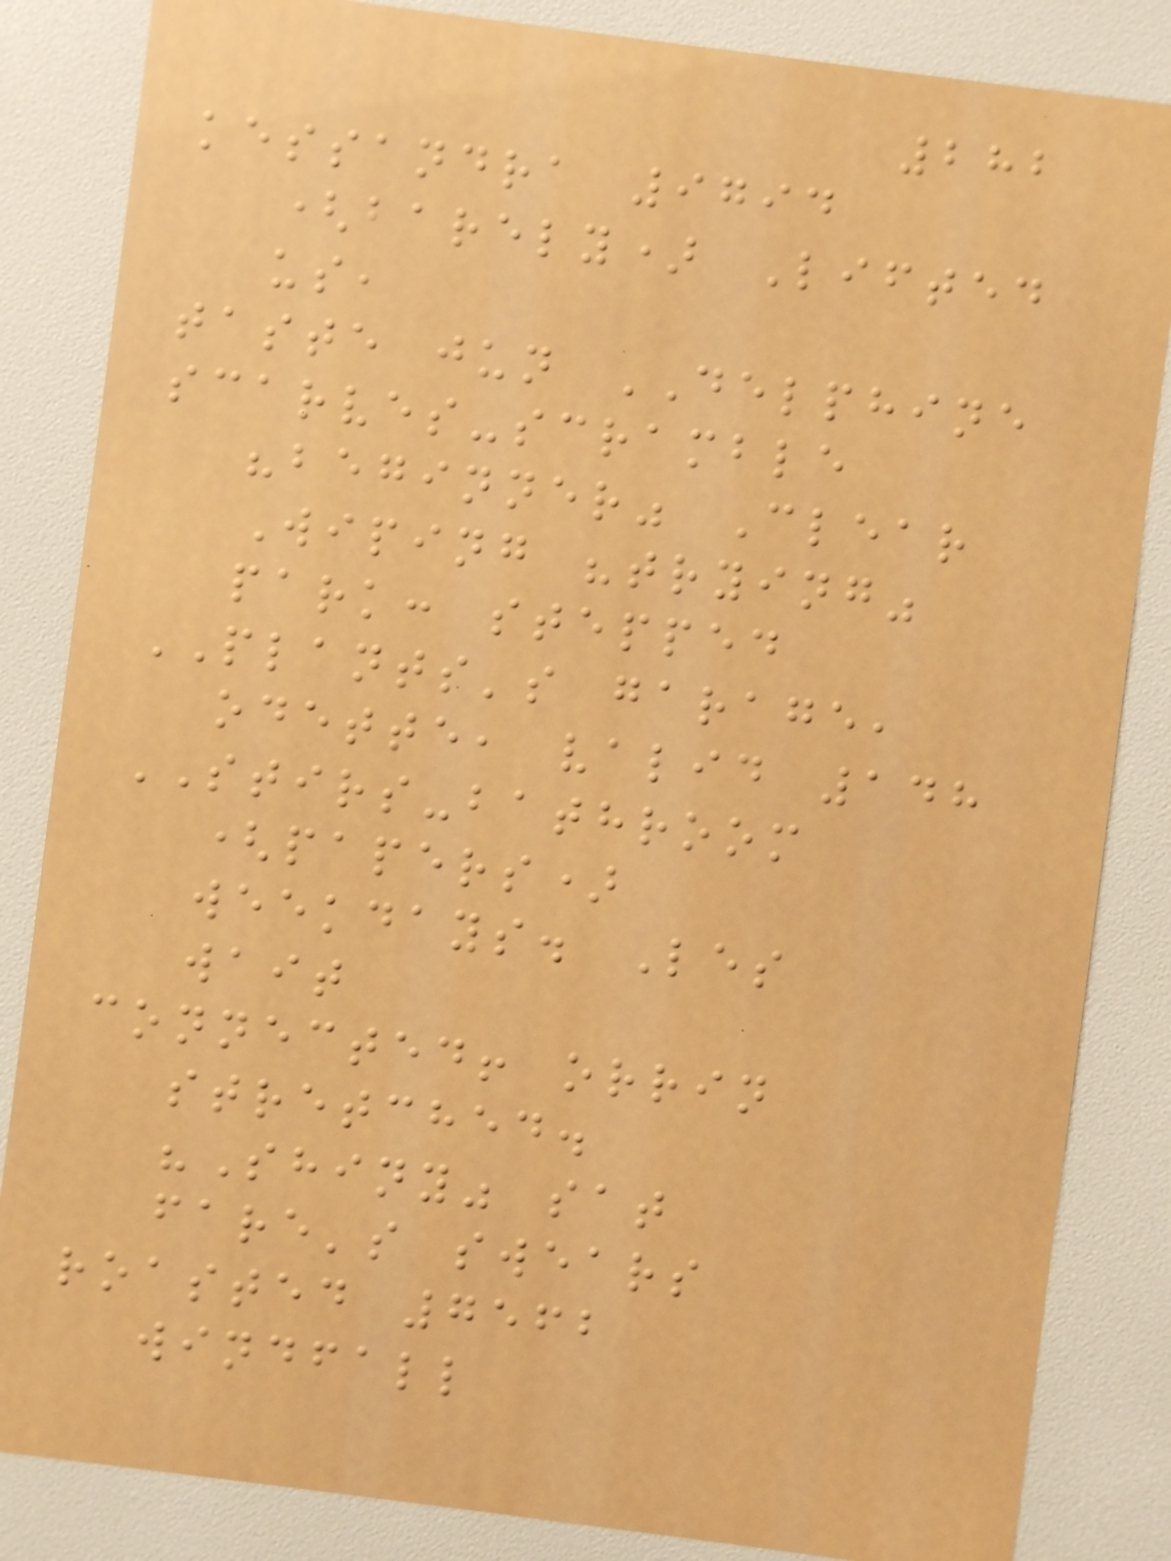282
kessandra 9794
(barely) Lifted
us,
taste jun DELPHINE
scarves-scramble
"beginner" Clear
Wiping "trying"
park: stepped
PLANTS's garage,
odette, valid 148
STIRS-bathroom
(papers)
weekdays. Les
wait
connected! orrin
stretched.
"Shiny" sat
fare's swears
roasted 7562
windfall
